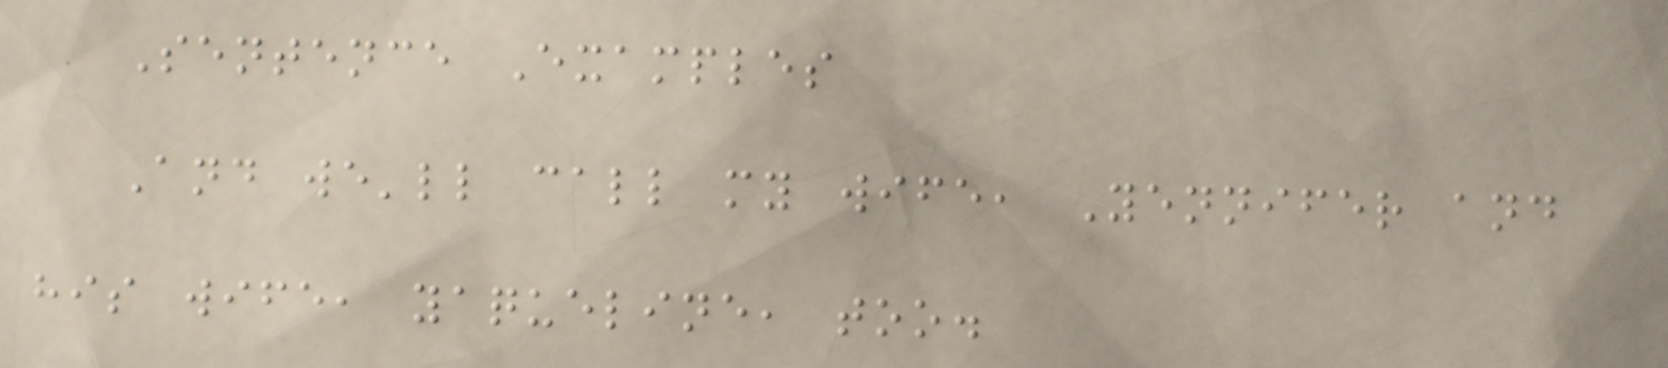Sentence Examples
And we'll call my wife, Yennifer and
his wife, yaqueline, too.
